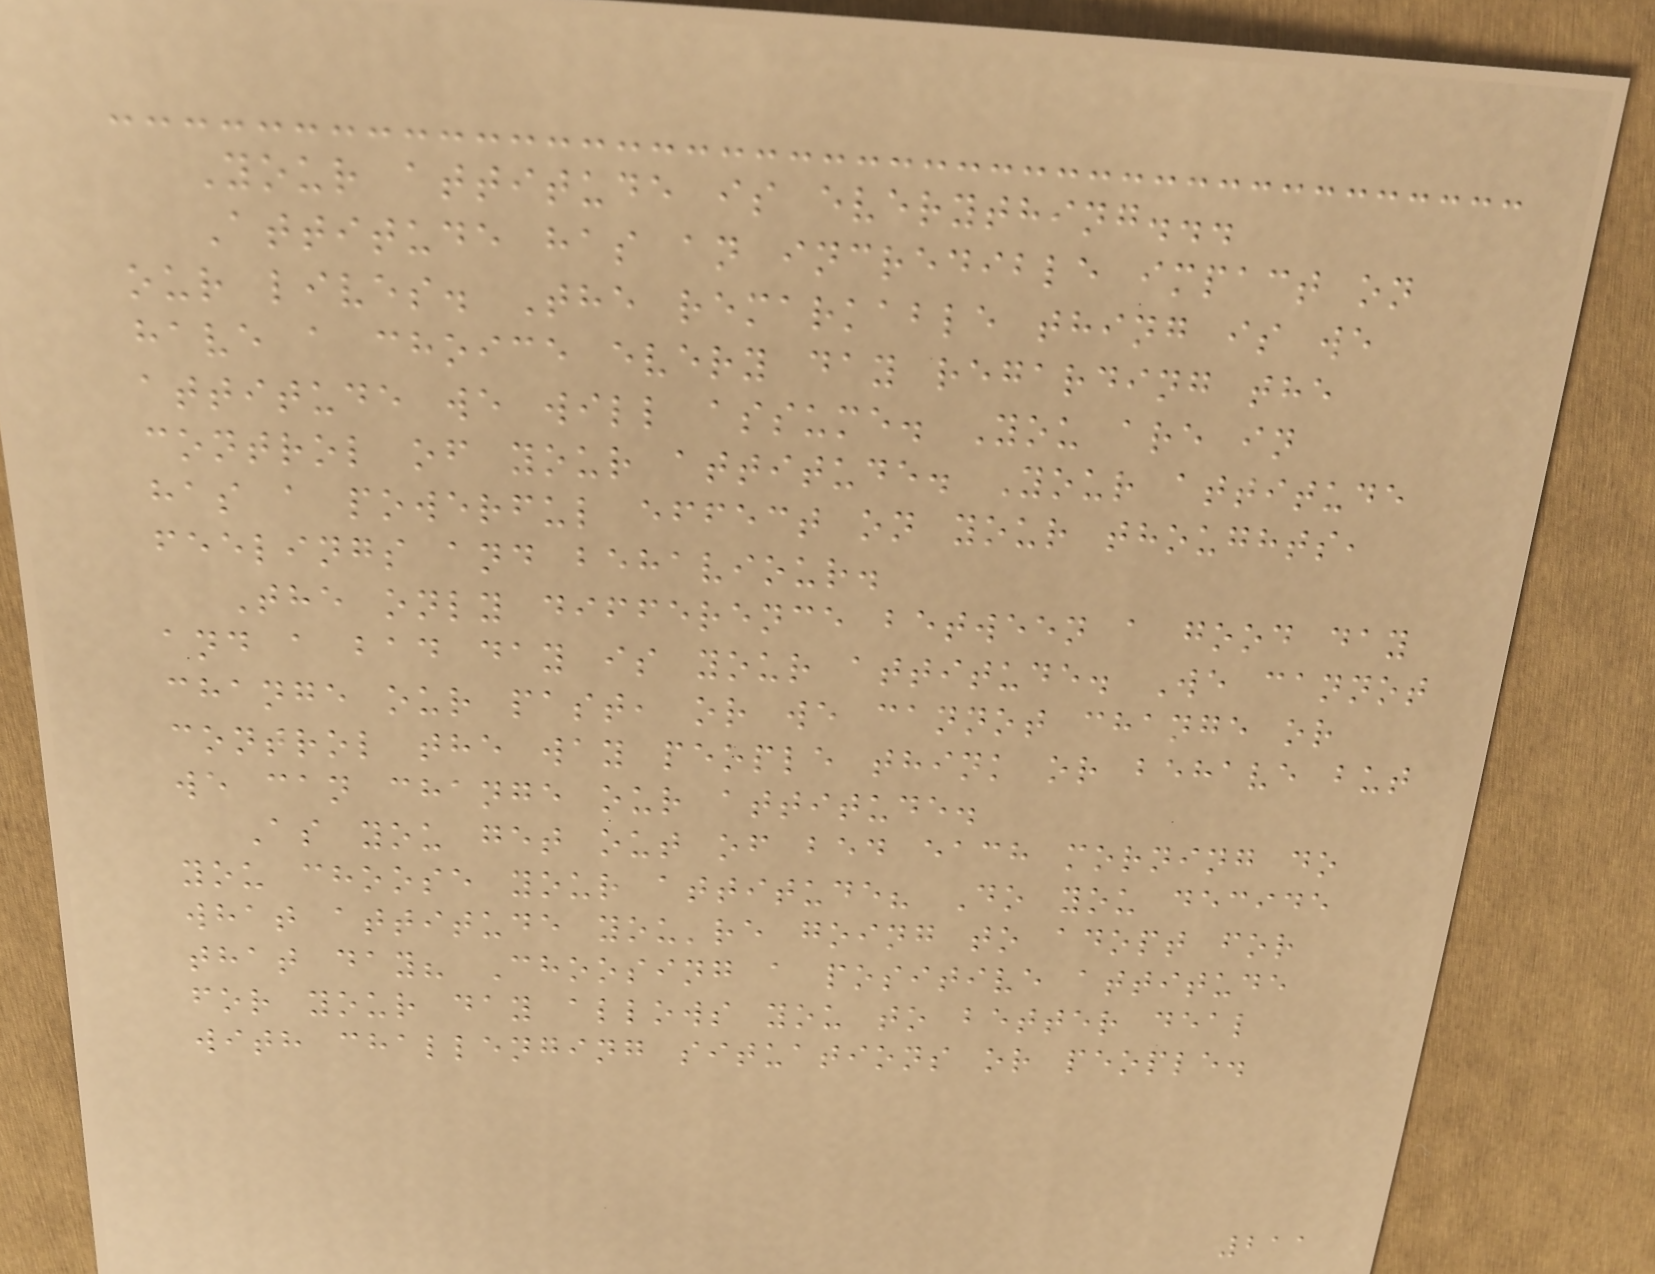Your attitude is everything...
Attitude has an incredible impact on
our lives. The remarkable thing is we
have a choice every day regarding the
attitude we will assume. You are in
control of your attitude. Your attitude
has a powerful effect on your thoughts,
feelings and behaviour.
The only difference between a good day
and a bad day is your attitude. We cannot
change our past, or we cannot change or
control the way people think or behave but
we can change our attitude.
As you get out of bed each morning do
you choose your attitude? Do you decide
what attitude you're going to adopt for
that day? Choosing a positive attitude
for your day allows you to better deal
with challenging situations or people.
211
